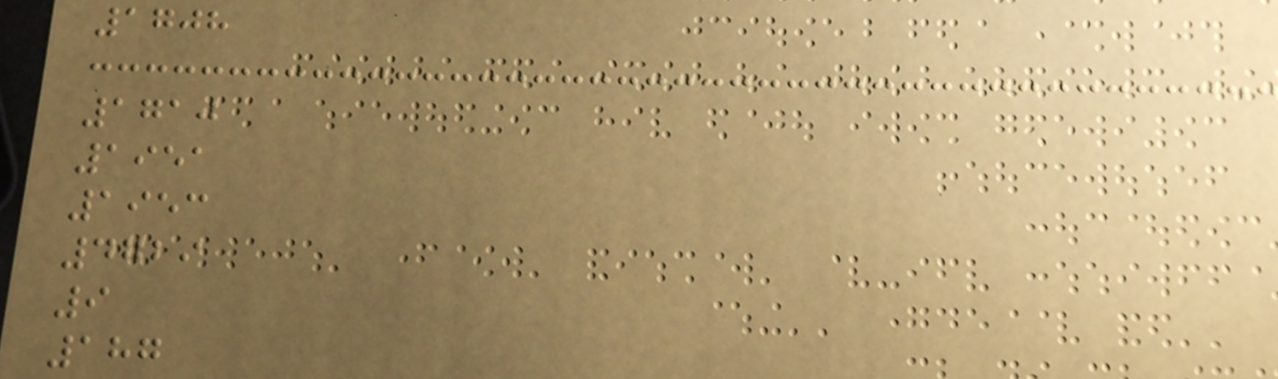1708
1710
1951
1953
4729
9
187
